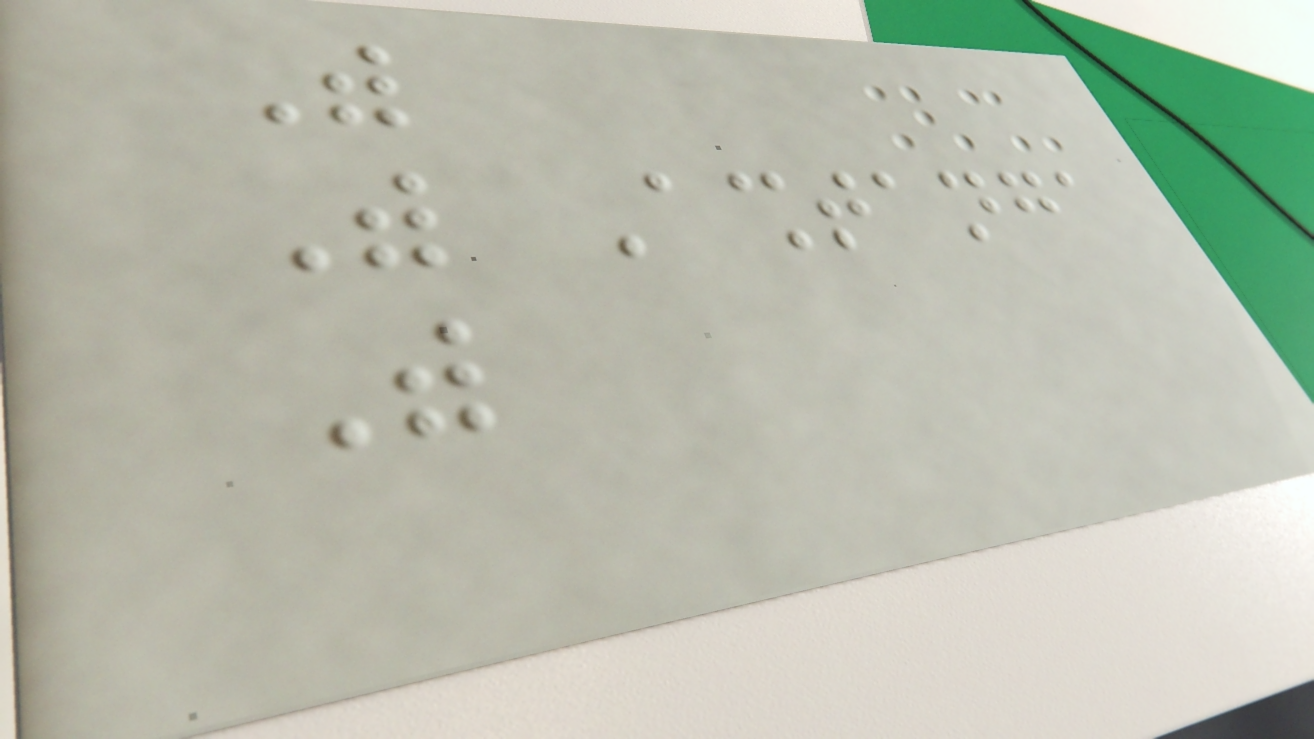With
With Ashtanga
With
